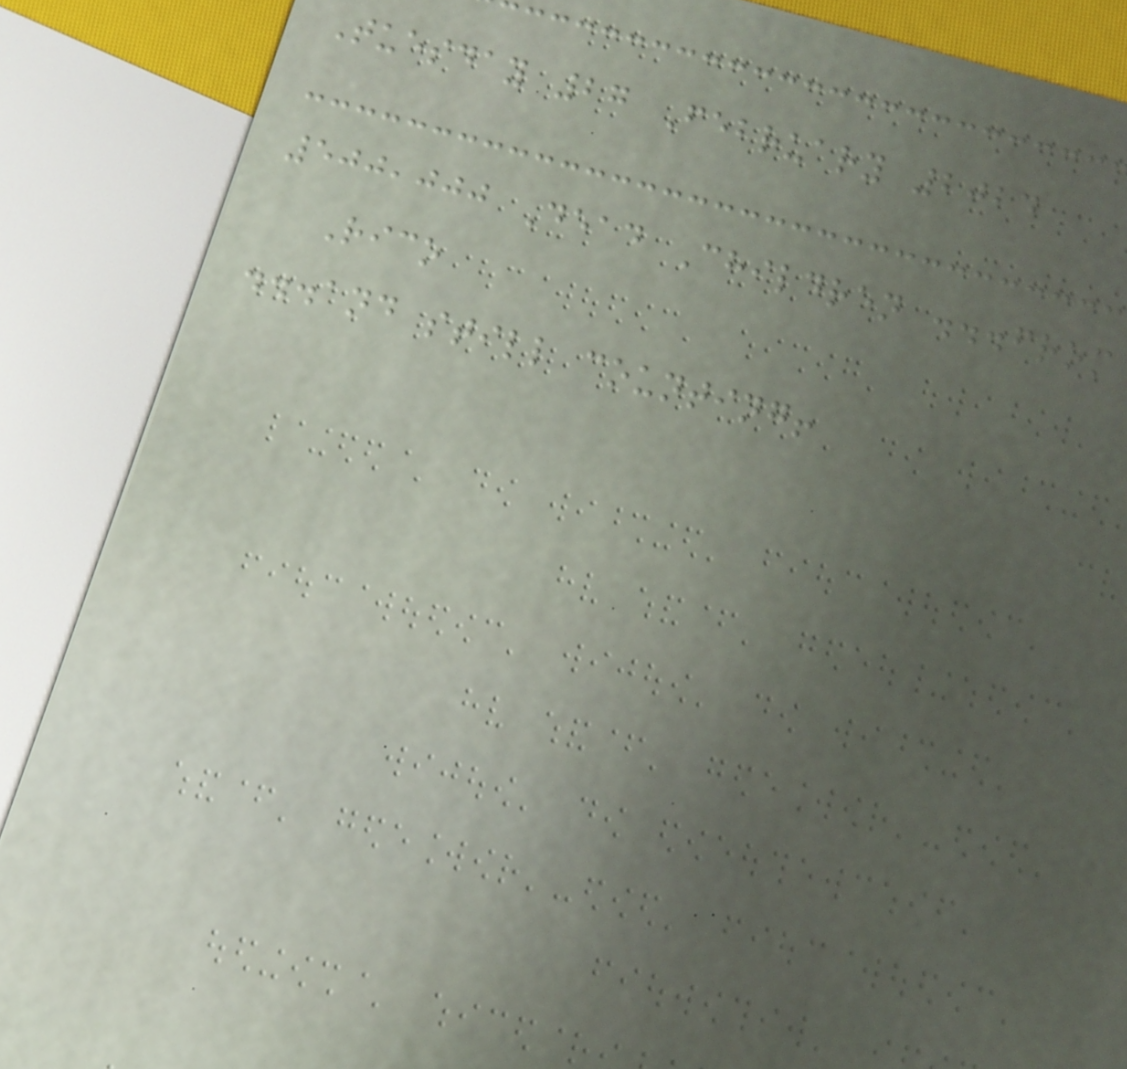Tuesday 27 February 2024
500,000 Dead Children ...from
Rico
...and still counting!
